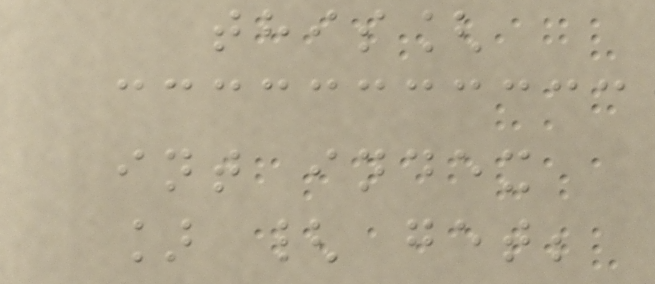this[
int index
] { get;
